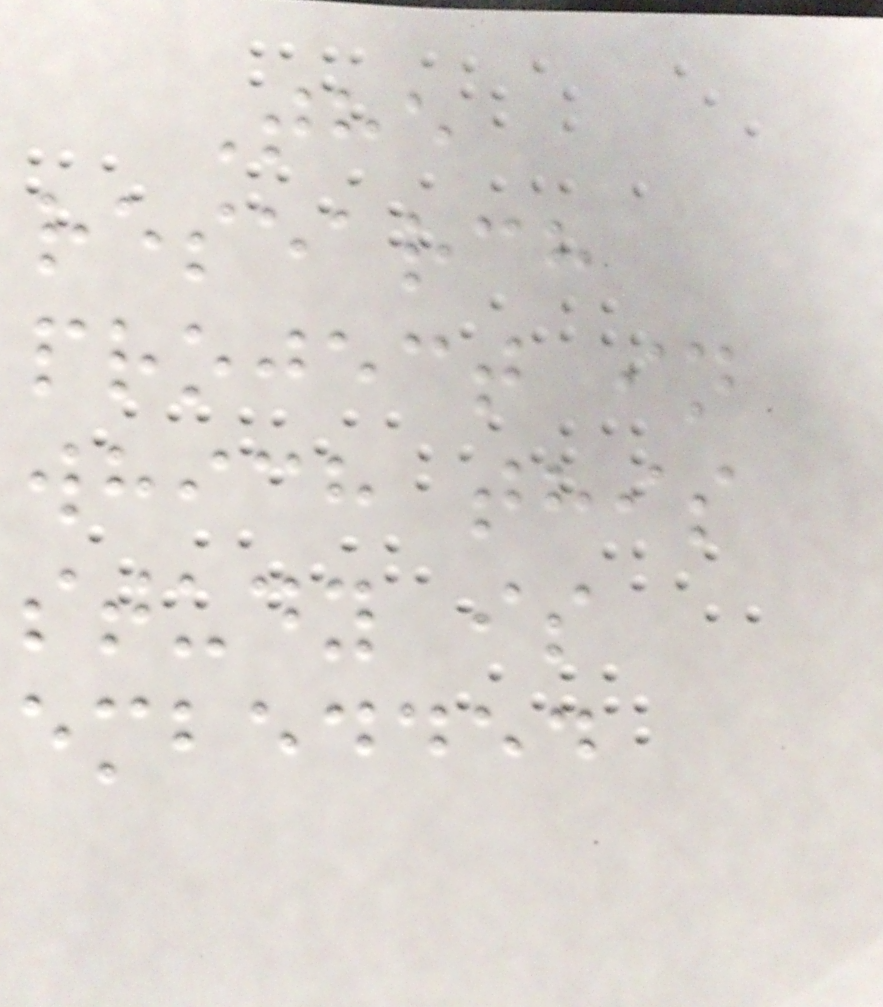The
research
project in
which this
study is
embedded
